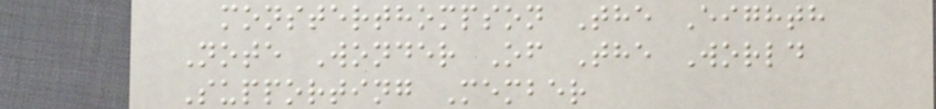monsterthompson The Eighth
Note Wonder Of The World
Supporting Member
